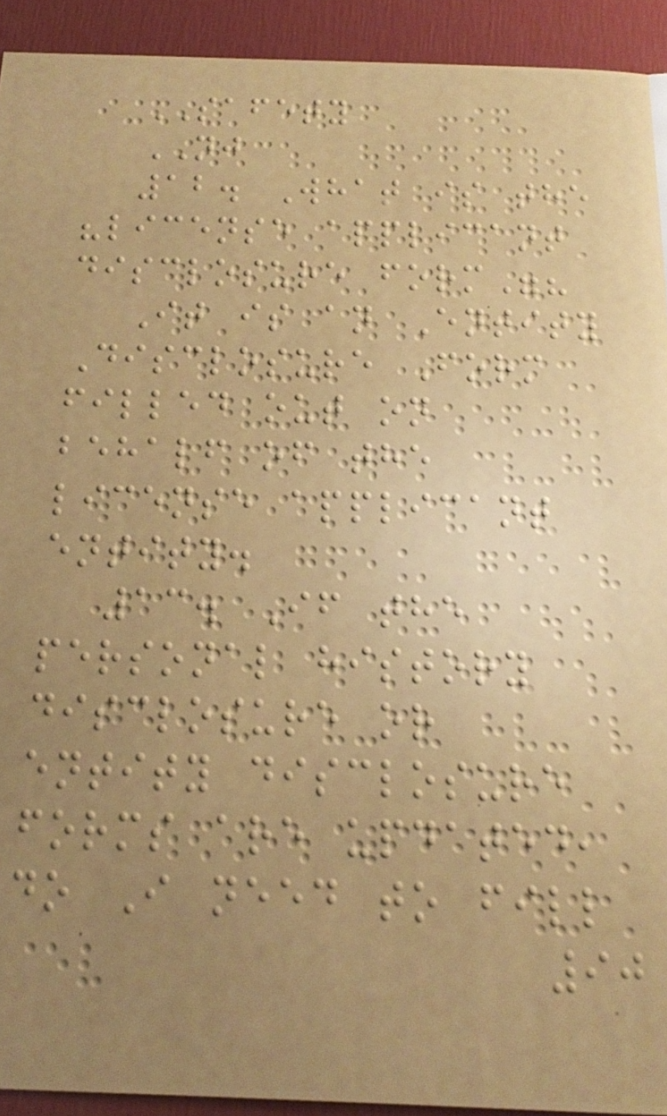SAFETY
NJ
12. What is the
"license applicant
disclosure form"?
It is an Entity
Disclosure Form
filled out on
behalf of the
license applicant
entity.
13. If the
personal history
disclosure or
entity disclosure
forms are updated,
do I need to fill
90
